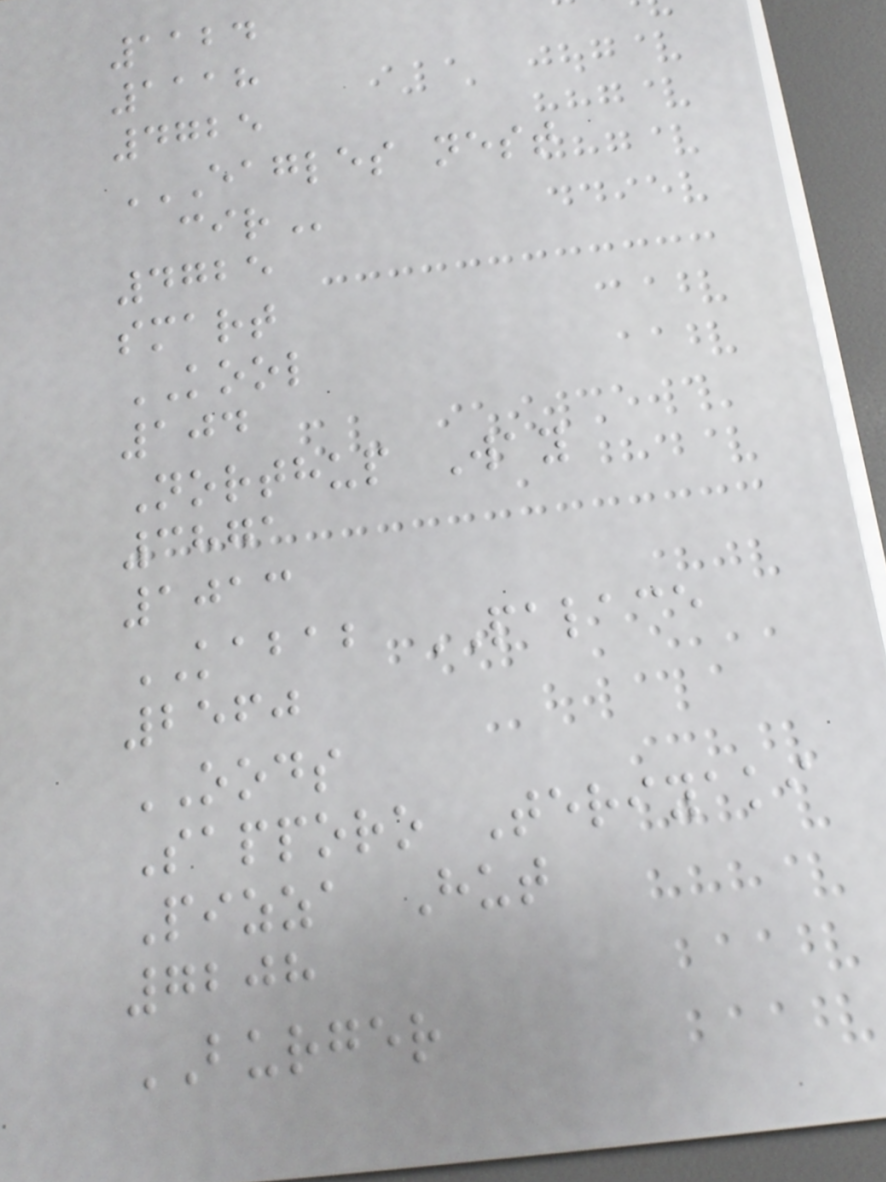1124
1118
4725
EAGLES NEST
CIR
4725
smart
KOOL
104
Northup Way
3871
1013
KABAB PALACE
2560
OODS
Sapporo Teriyaki
Pizza Hut
7208
BURGER
